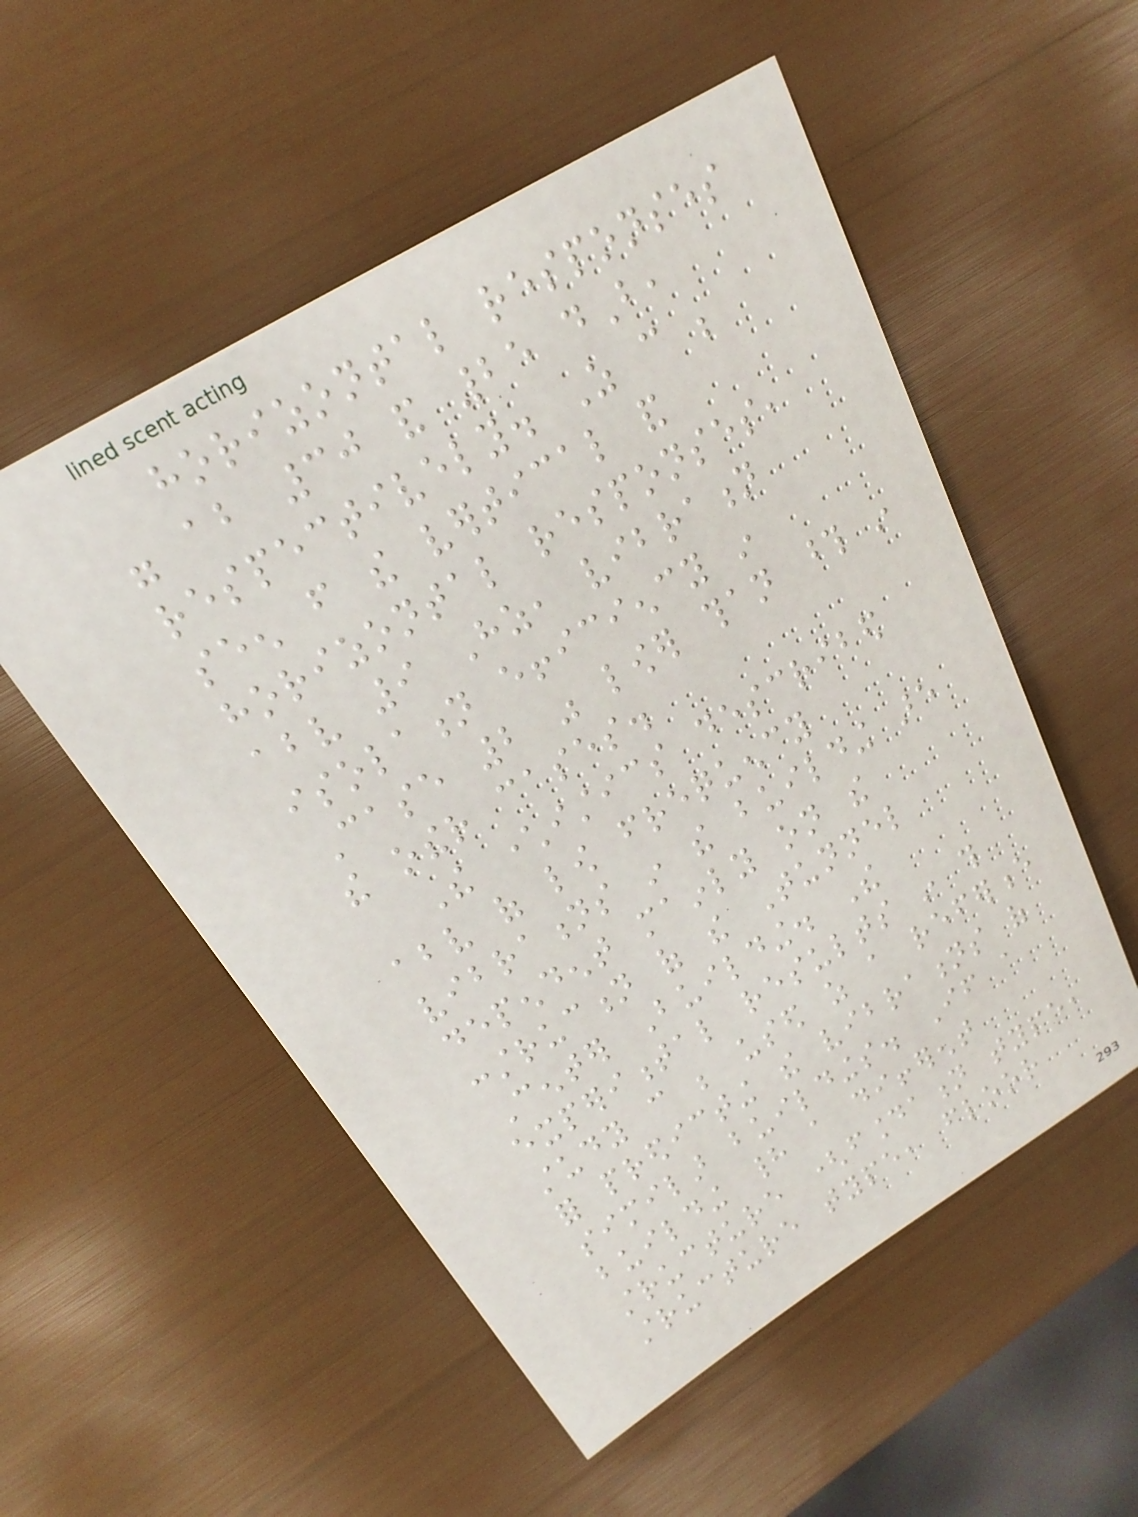horizontal responses
were about 30 and 25 dB,
respectively. As can be
seen from the vertical and
horizontal responses,
above 9 Hz, vibration
isolation efficiency in
Case 2 was lower than those in
the other cases.
The characteristics described
above of low frequency
vibrations in the building are
dependent mainly on the
construction of the Tunnel
Center Building. The
experimental results in this
study can be used as a reference
for predicting the vibrations of
similar buildings. If a
building had a different
structure (foundation type,
structure type, floor
